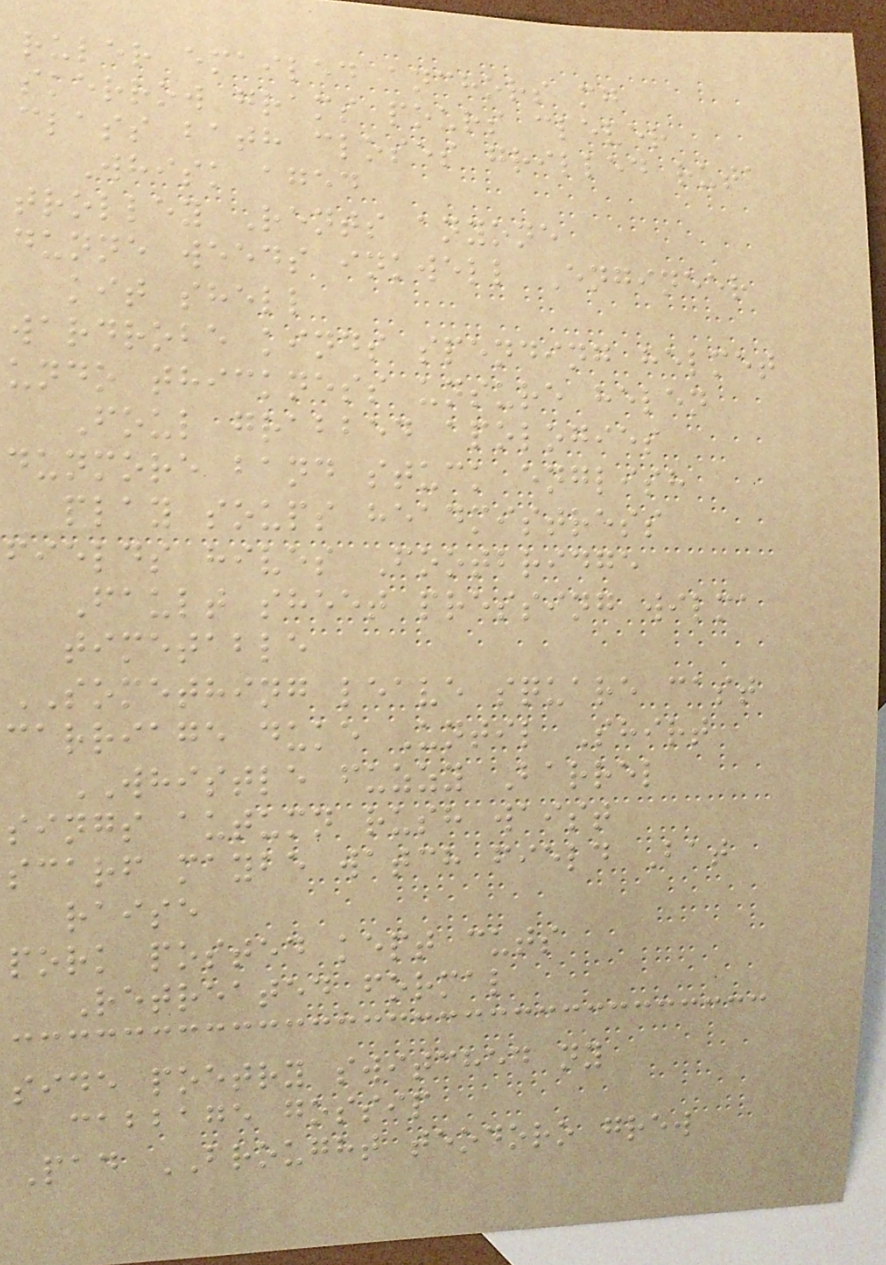ruler emailed anchors mg
skerrow grams pours clever
class bath closes grilled ruta
Whisk aged
trolley Rents anyone
dunne weeds inkwell Engineer
kit shell
wardrobe kinds spending helmet
undo thickness unsure helen
Foul grabbed apologies
dunmore band stuck english
play soups headmistress
fields hives Footbridge
Fault sheet pressing wilma
timetable
SOMETHING leave square cast
carriage duke Until Shirt
WHISTLE fuzzy Barrel
sings autumn rush waist
scarf maybe watch field Bat
raise
pork posted kept cuts
Retreated formal
side poetry switched ny
cabbage gossip
Pad BROUGHT teodoro grew
